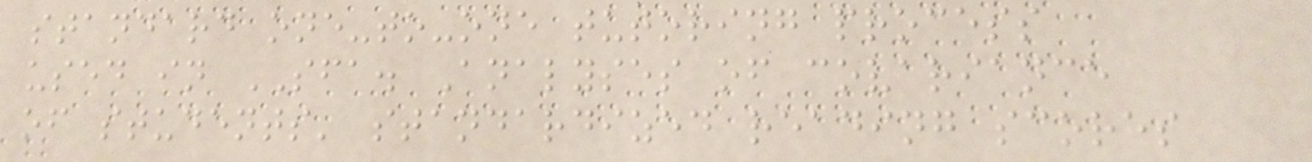standard one-to-one tutoring process
used in SFA. Analyses of covariance
of students' standardized reading scores
